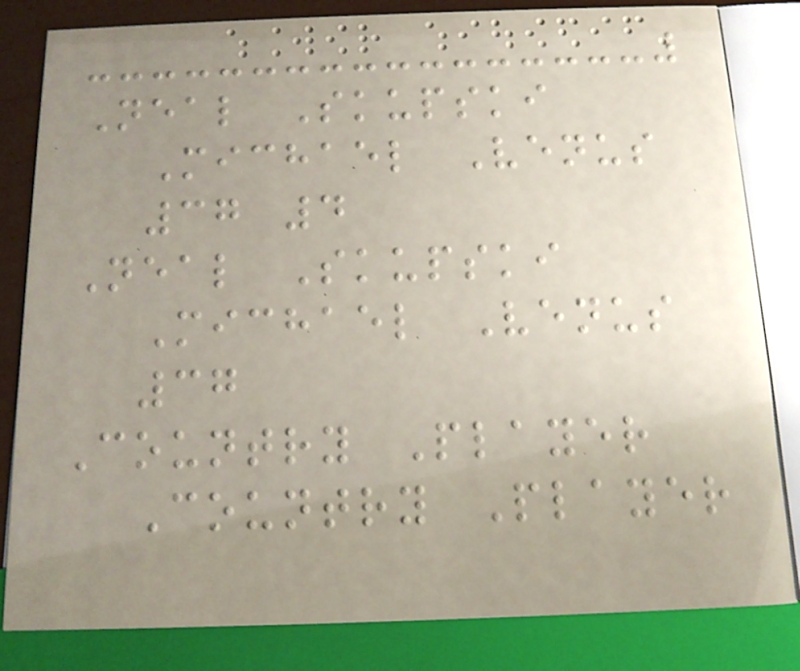Neal Skupski
Michael Venus
37 4
Neal Skupski
Michael Venus
37
Country Player
Country Player
